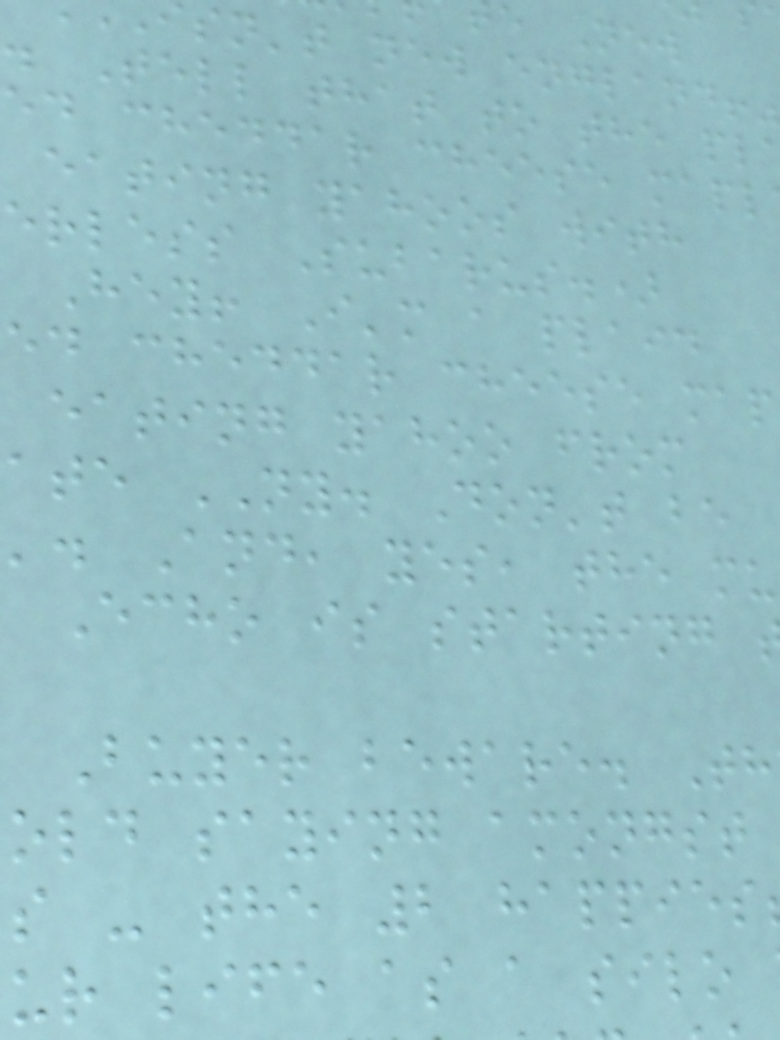sn't new
. Tell that to the pl
ed cheddar cheese mapl
eating yahoos with
erless Subarus.)
Hey! I'm a plaid
ed cheddar cheese map
eating yahoo from
ate NY. Don't be
'. And, yes, the mu
Echo is starting
Buyer beware. Th
old saying amongst
s - the 2 happies
ur life as a silo
